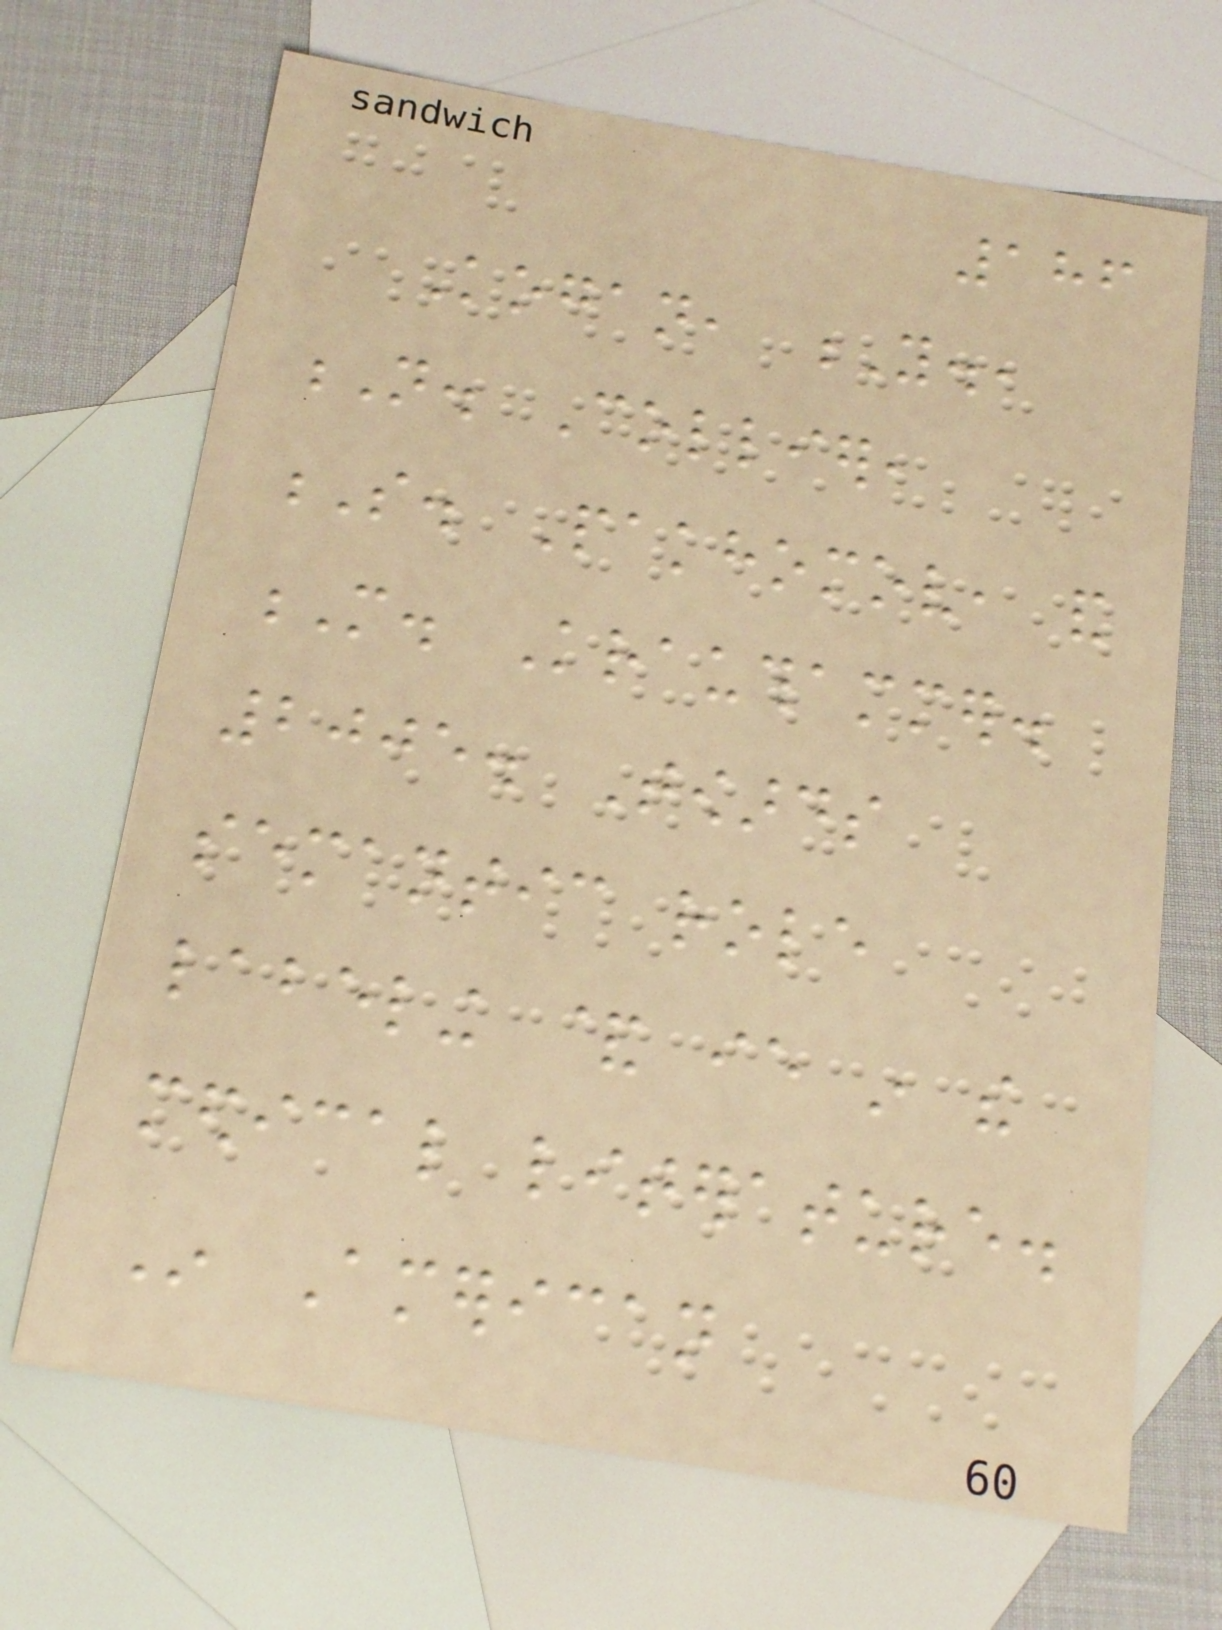186
Kogan, Y.,
N. Collier,
S. Pakhomov, and
M. Krauthammer.
2005. Towards
semantic role
labeling & ie in the
medical literature.
In American
